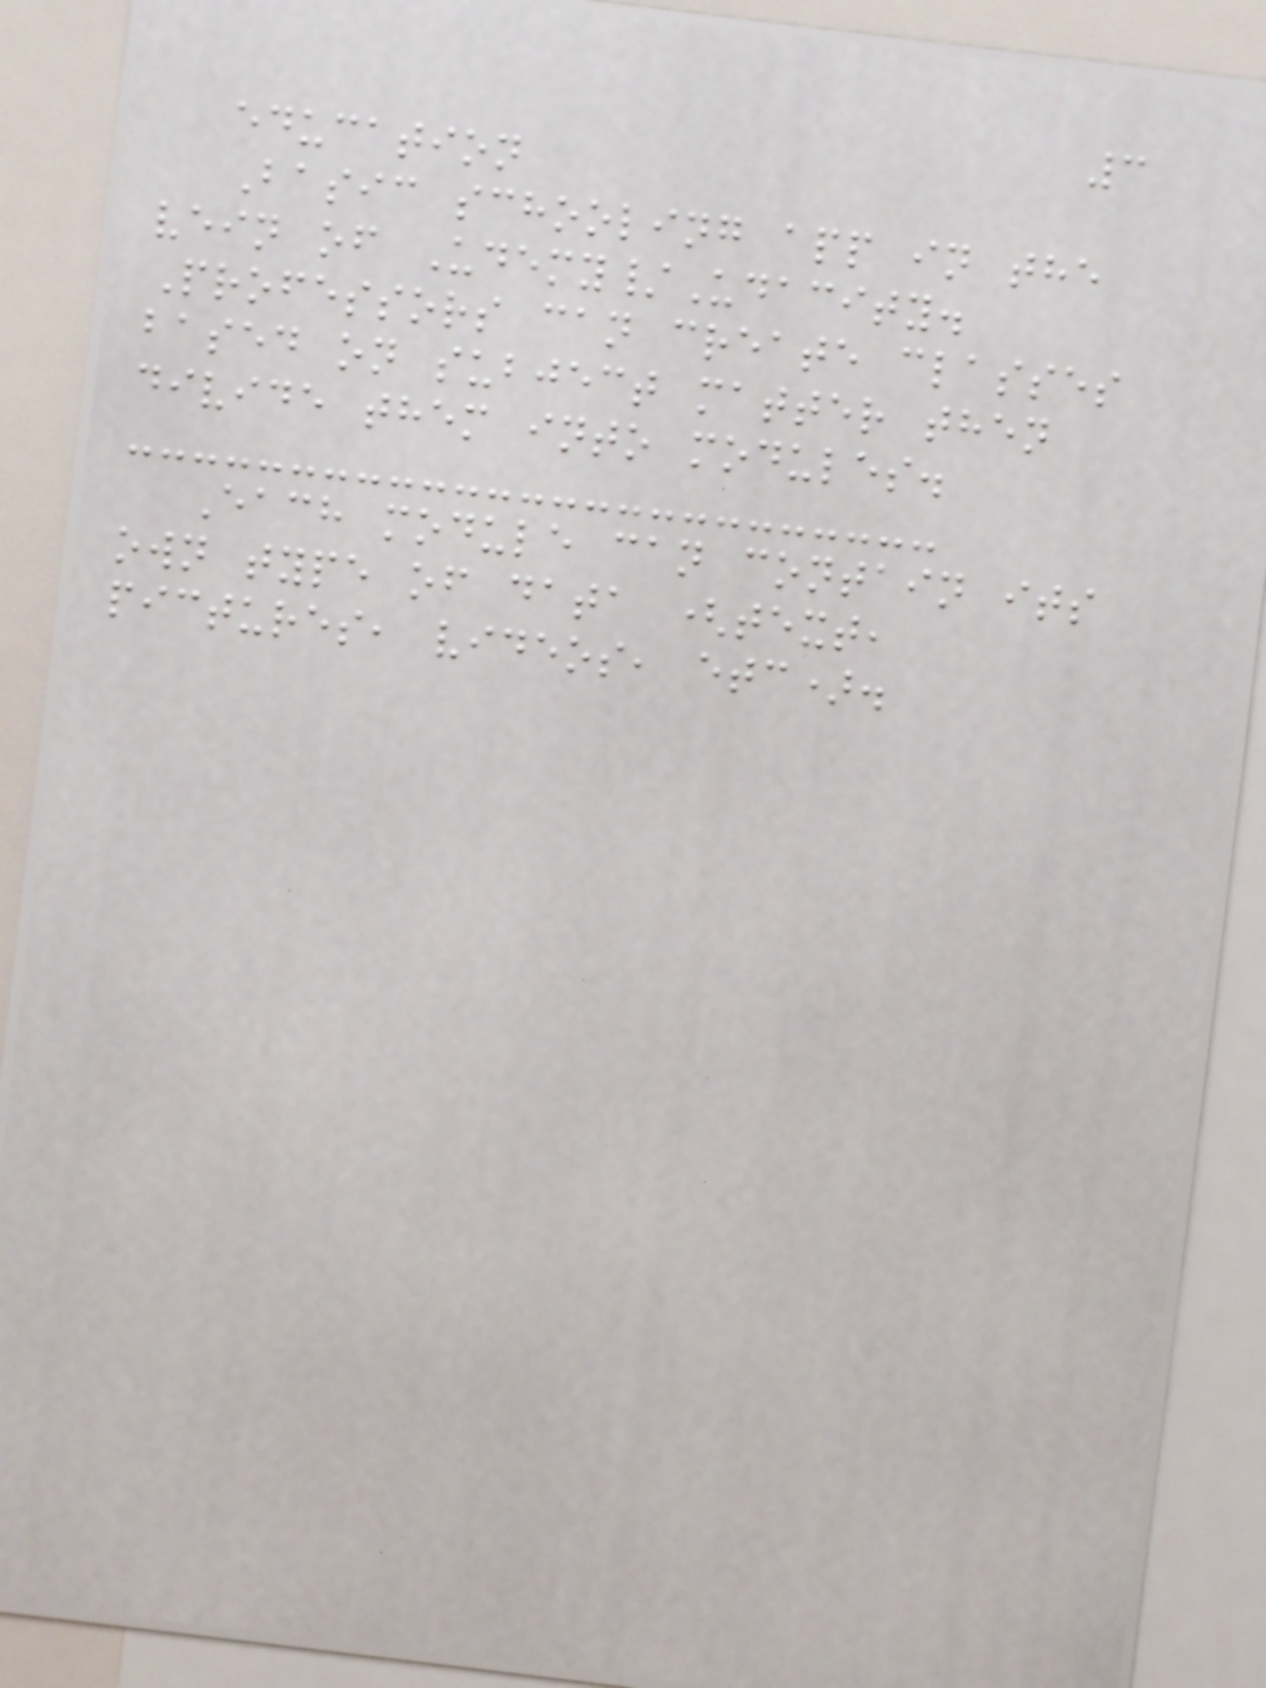3
education
Basic schooling app in the
vein of Udemy/Udacity.
Professors can create classes
based on subject matter then
divide them into modules.
Each module can contain its
own type of data (text,
pictures, videos, etc).
